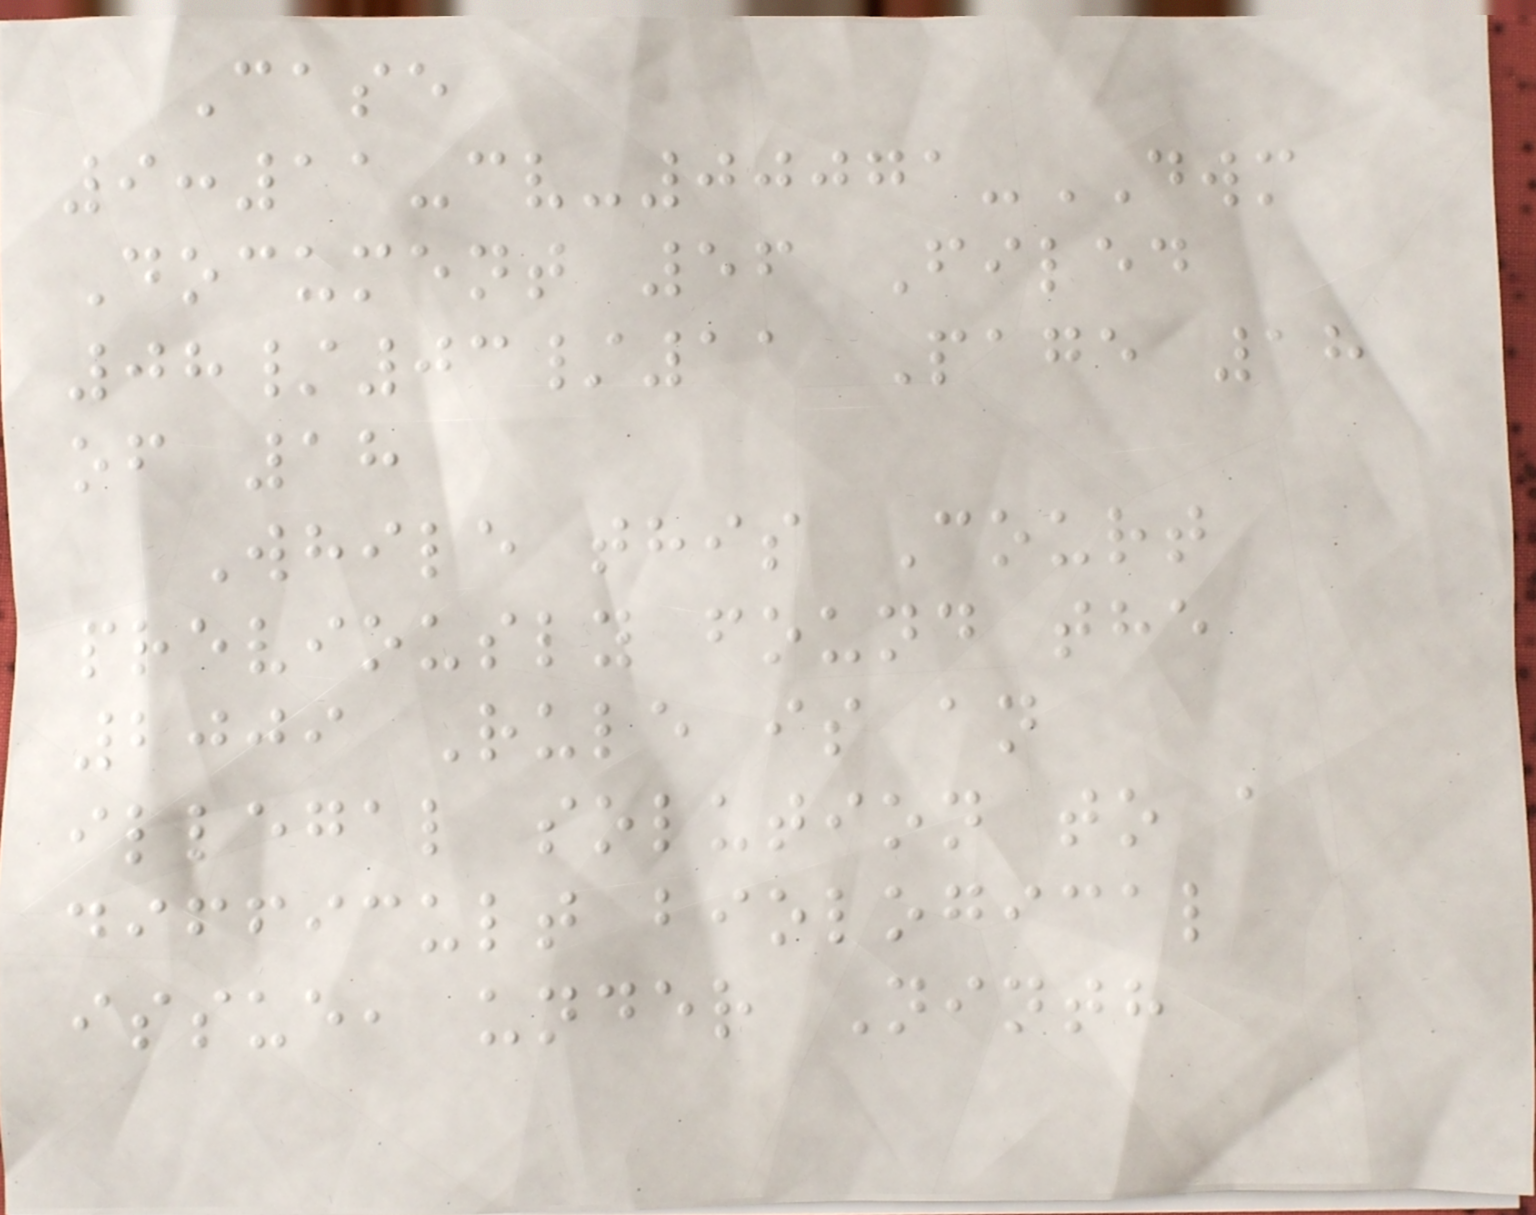Case
9:11-cv-00071-DWM
Document 56 Filed
08/03/11 Page 18
of 18
While this Court
previously found the
2009 Rule is an
illegal solution to a
difficult biological
issue, under Ninth
